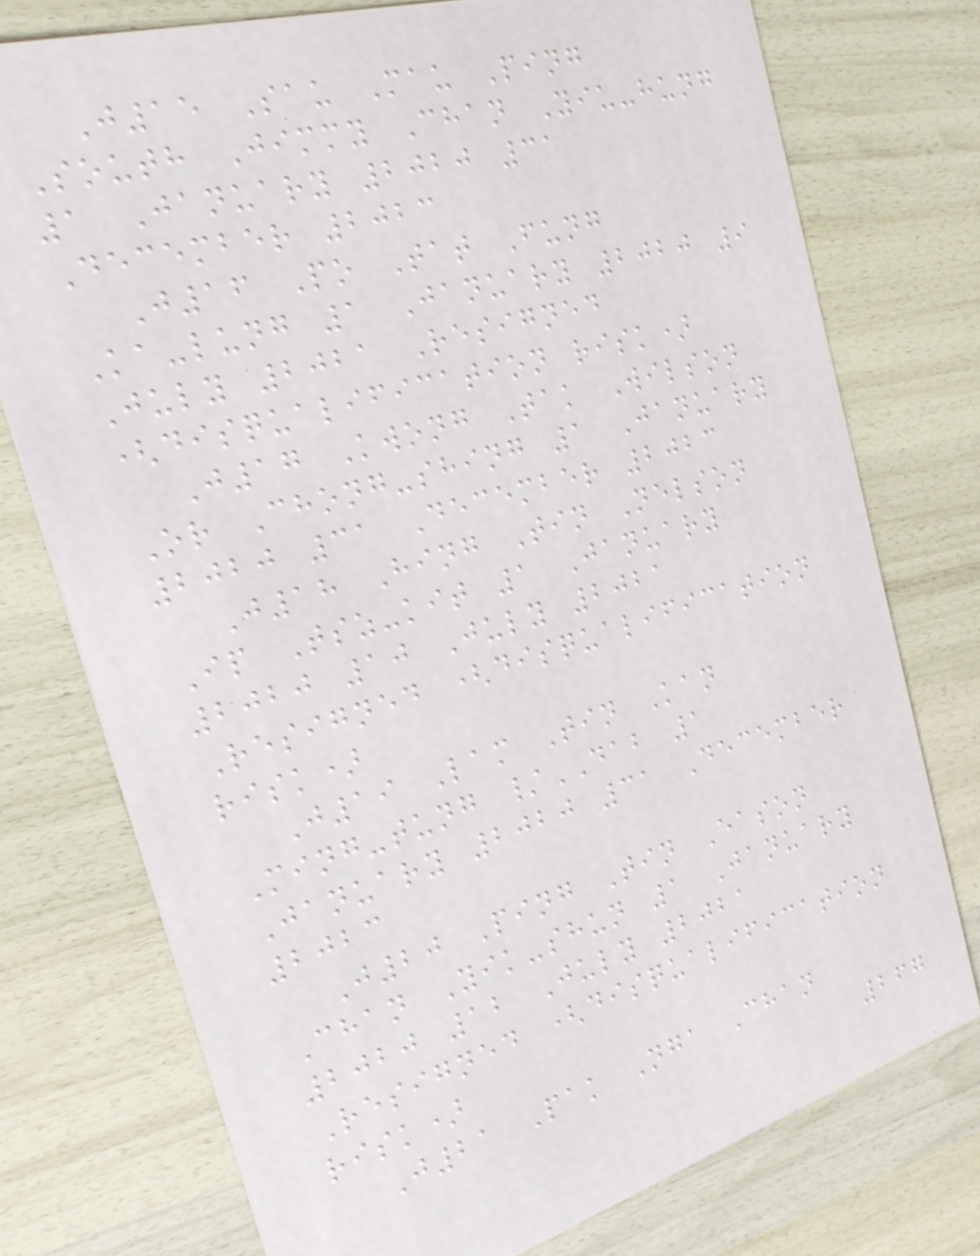J15 Sau Mau Ping
South Jimmy Chan Yiu-hung
1 January 2020 31
December 2023
J16 Po Tat Fung
Ka-lung 1 January 2020 9
July 2021 Resigned
(disqualification risk)
J17 Kwong Tak Wilson
Or Chong-shing 1 January
2020 31 December 2023
J18 Hing Tin Nelson
Ip Tsz-kit 1 January
2020 10 July 2021
Resigned (disqualification
risk)
J19 Lam Tin Kan
Ming-tung /DAB 1
January 2020 31 December
2023
J20 Ping Tin Eason
Chan Yik-shun 1 January
2020 12 July 2021
Resigned (disqualification
risk)
J21 Pak Nga Chan
267
